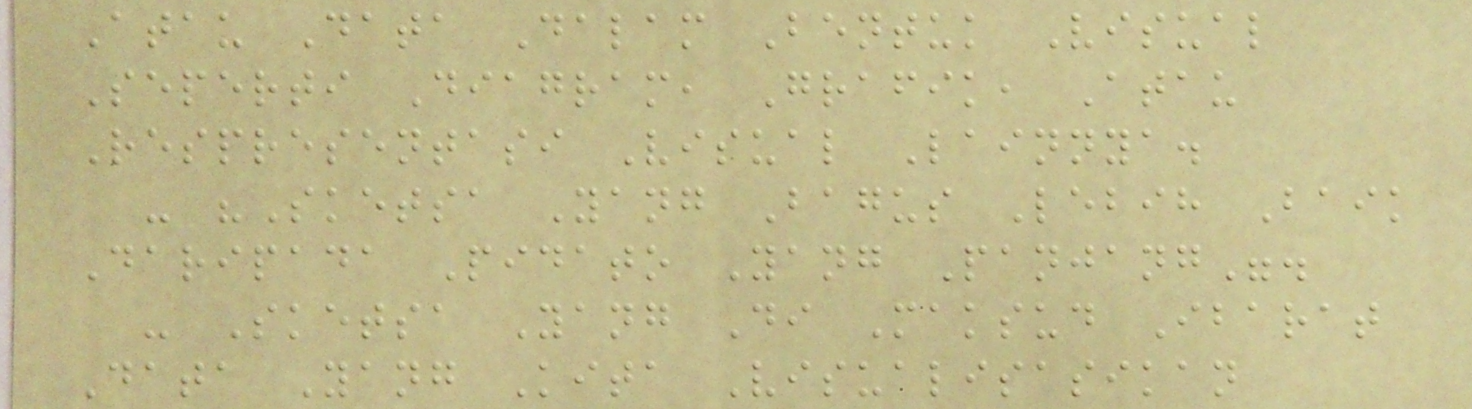Atau Data Dalam Bentuk Visual
Seperti Diagram, Grafik, Atau
Respresentasi Visual Lainnya.
- "Sketsa Yang Bagus Lebih Baik
Daripada Pidato Yang Panjang".
- Sketsa Yang Di Maksud Ibarat
Data Yang Kita Visualisasikan
